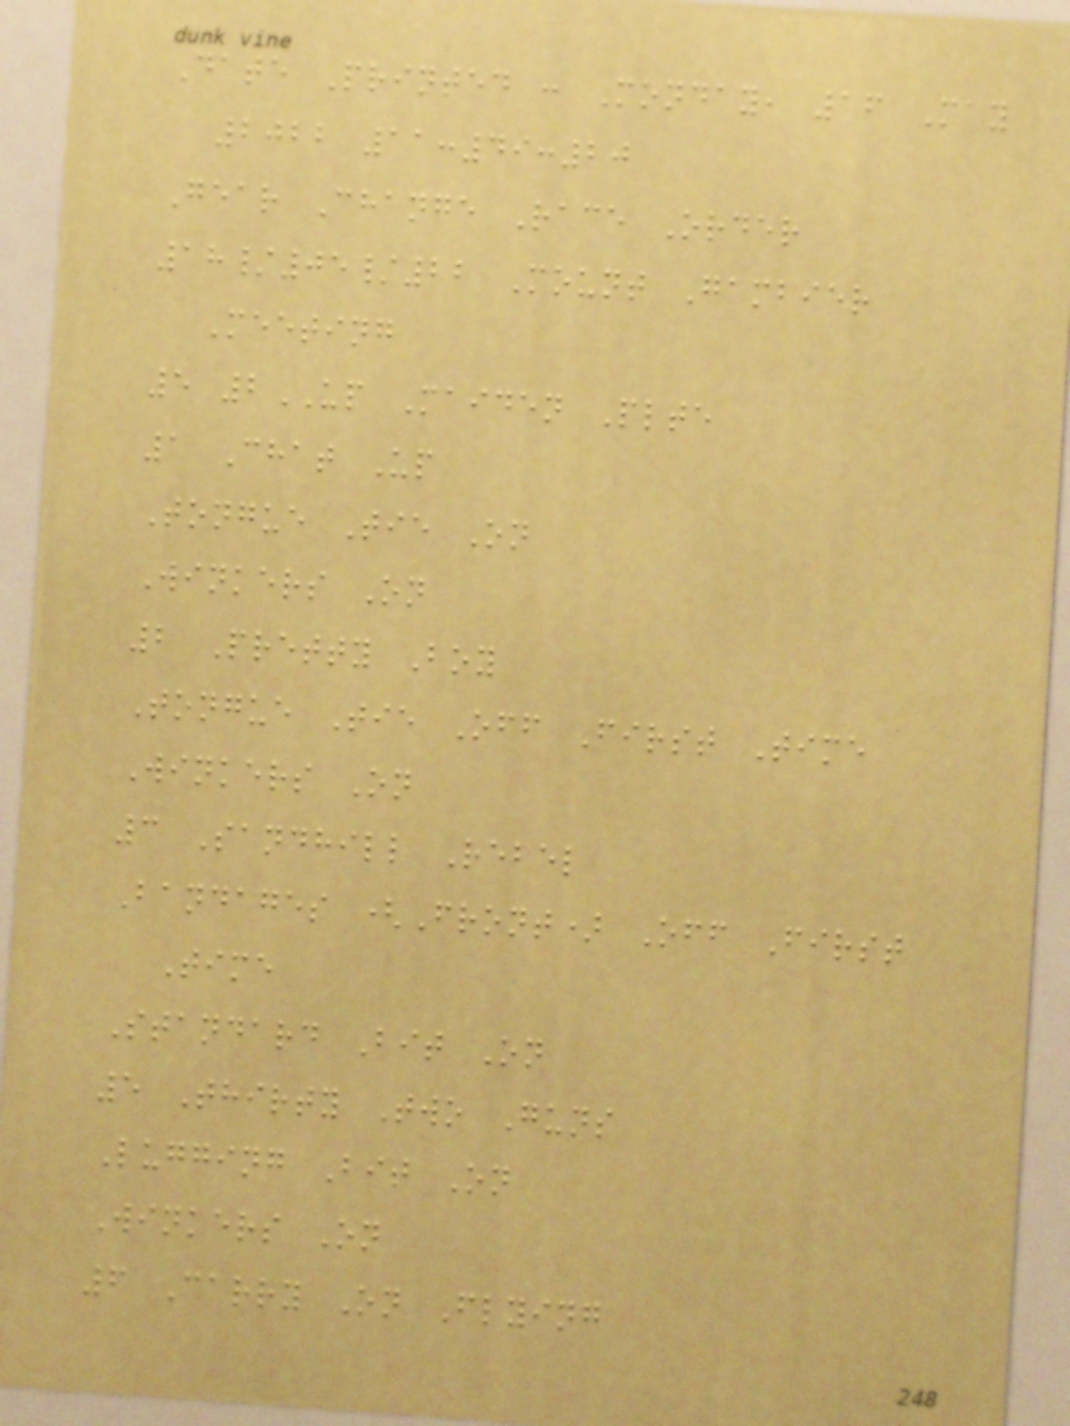Date Printed : Monday, 16 May
2022 11:49:20
Gear Change Race Order
18/05/22 Mount Gambier
Meeting
5 2UP Maiden Plte
1 Chat Up
Tongue Tie On
Winkers On
2 Pretty Boy
Tongue Tie Off First Time
Winkers On
3 Sandhill Rebel
Bandages (Front) Off First
Time
Standard Bit On
5 Thirty Two Guns
Lugging Bit On
Winkers On
6 Carry On Flying
